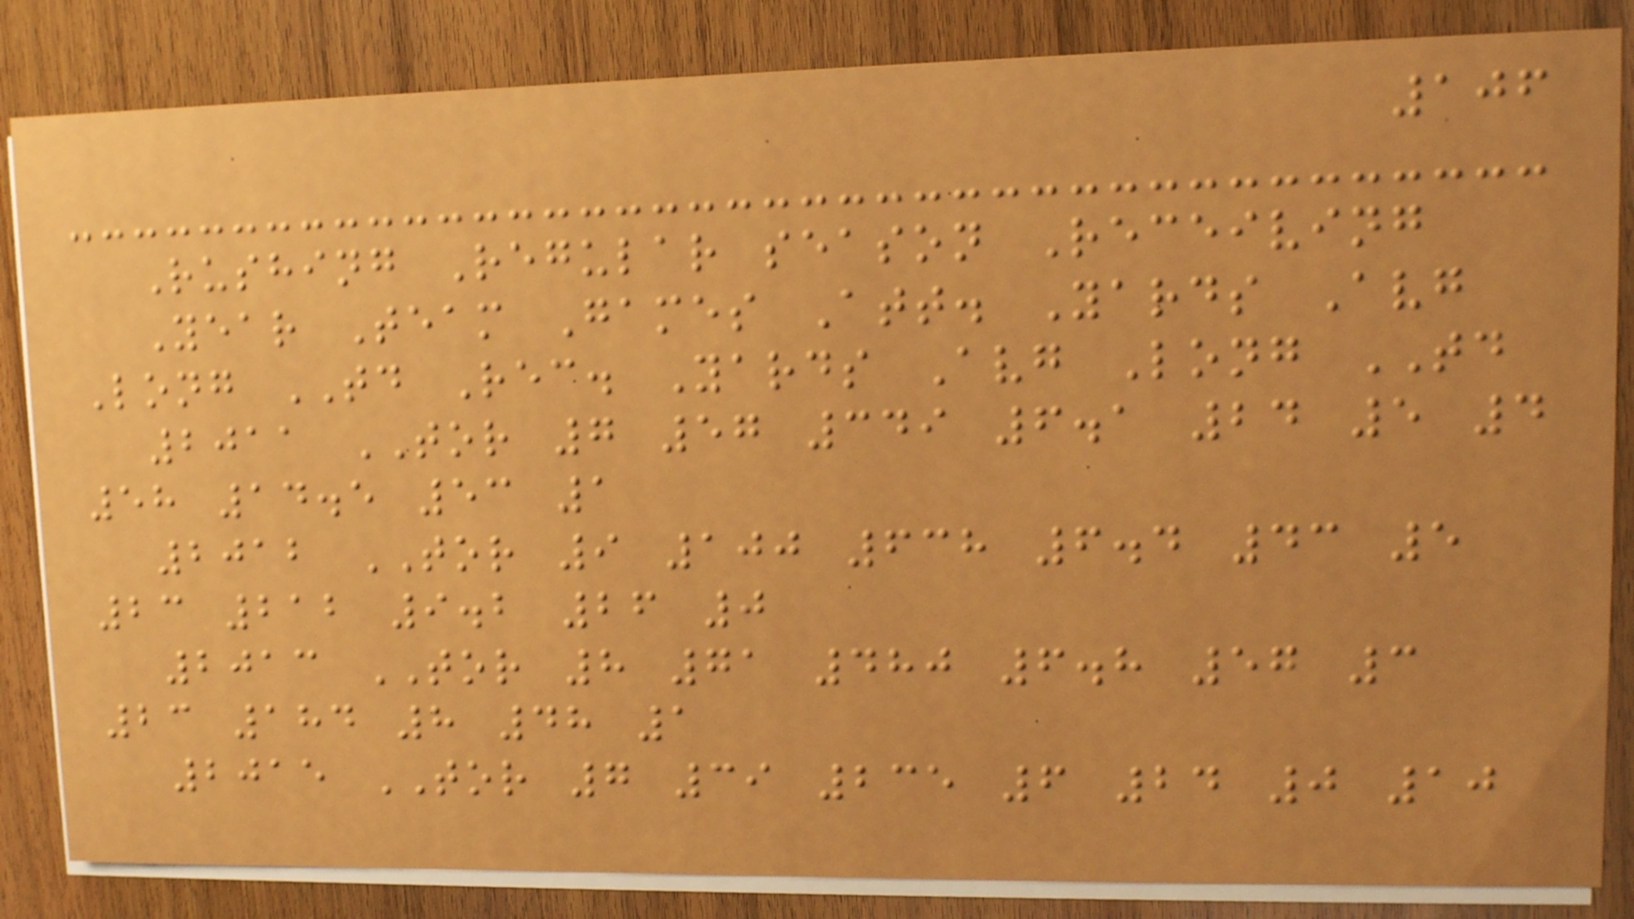106
Rushing Regular season Receiving
Year Team Games Att. Yards Avg
Long TD Rec. Yards Avg Long TD
2011 TOR 7 57 349 6.1 24 5 4
58 14.5 53 1
2012 TOR 9 100 638 6.4 43 5
23 212 9.2 26 0
2013 TOR 8 71 480 6.8 57 3
23 184 8 48 1
2015 TOR 7 39 235 6 24 0 10
